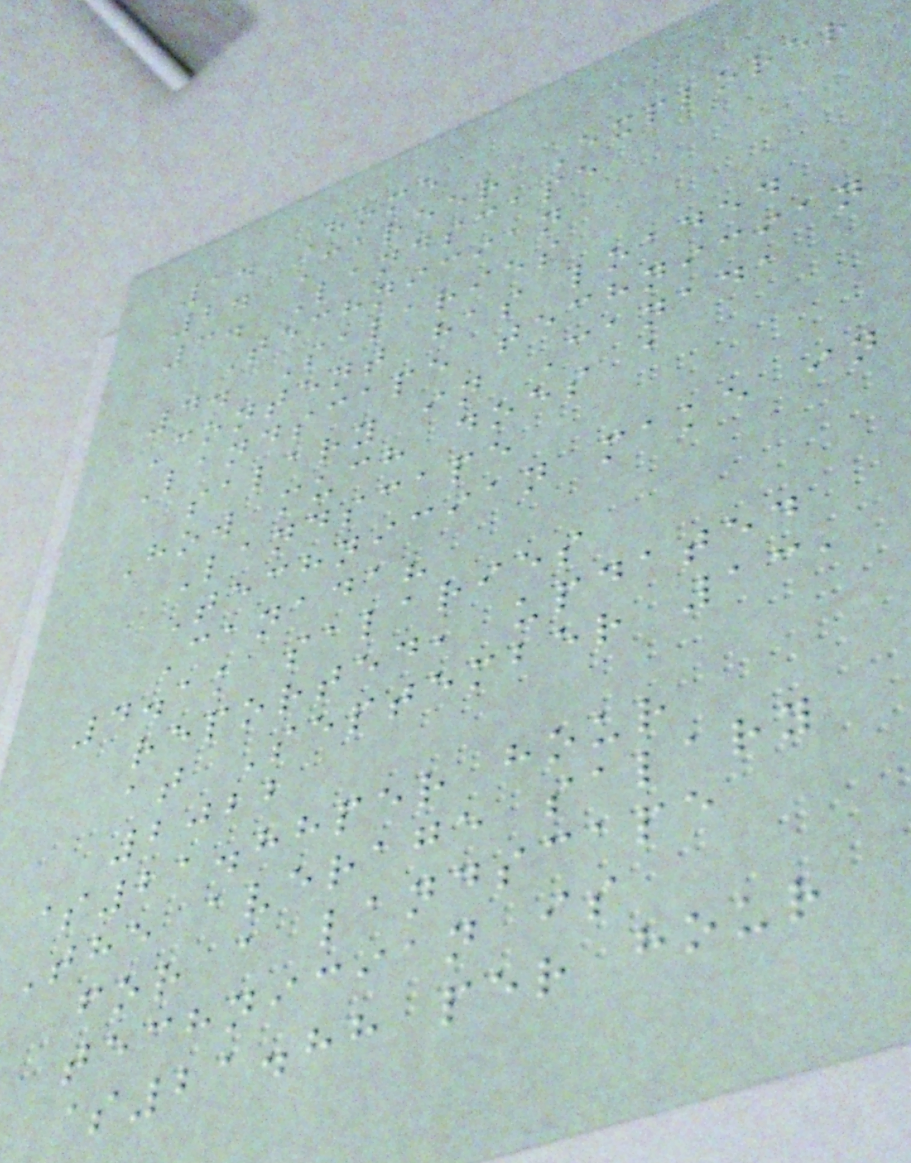1. Home
2. Career Explorer
3. Landscape
Technician
4. Salaries
Content has loaded
Landscape technician
salary in Canada
How much does a
Landscape
Technician make in
Canada?
4.1k salaries
reported, updated
at September 13,
2022
$21.88per hour
The average salary
for a landscape
technician is
$21.88 per hour
